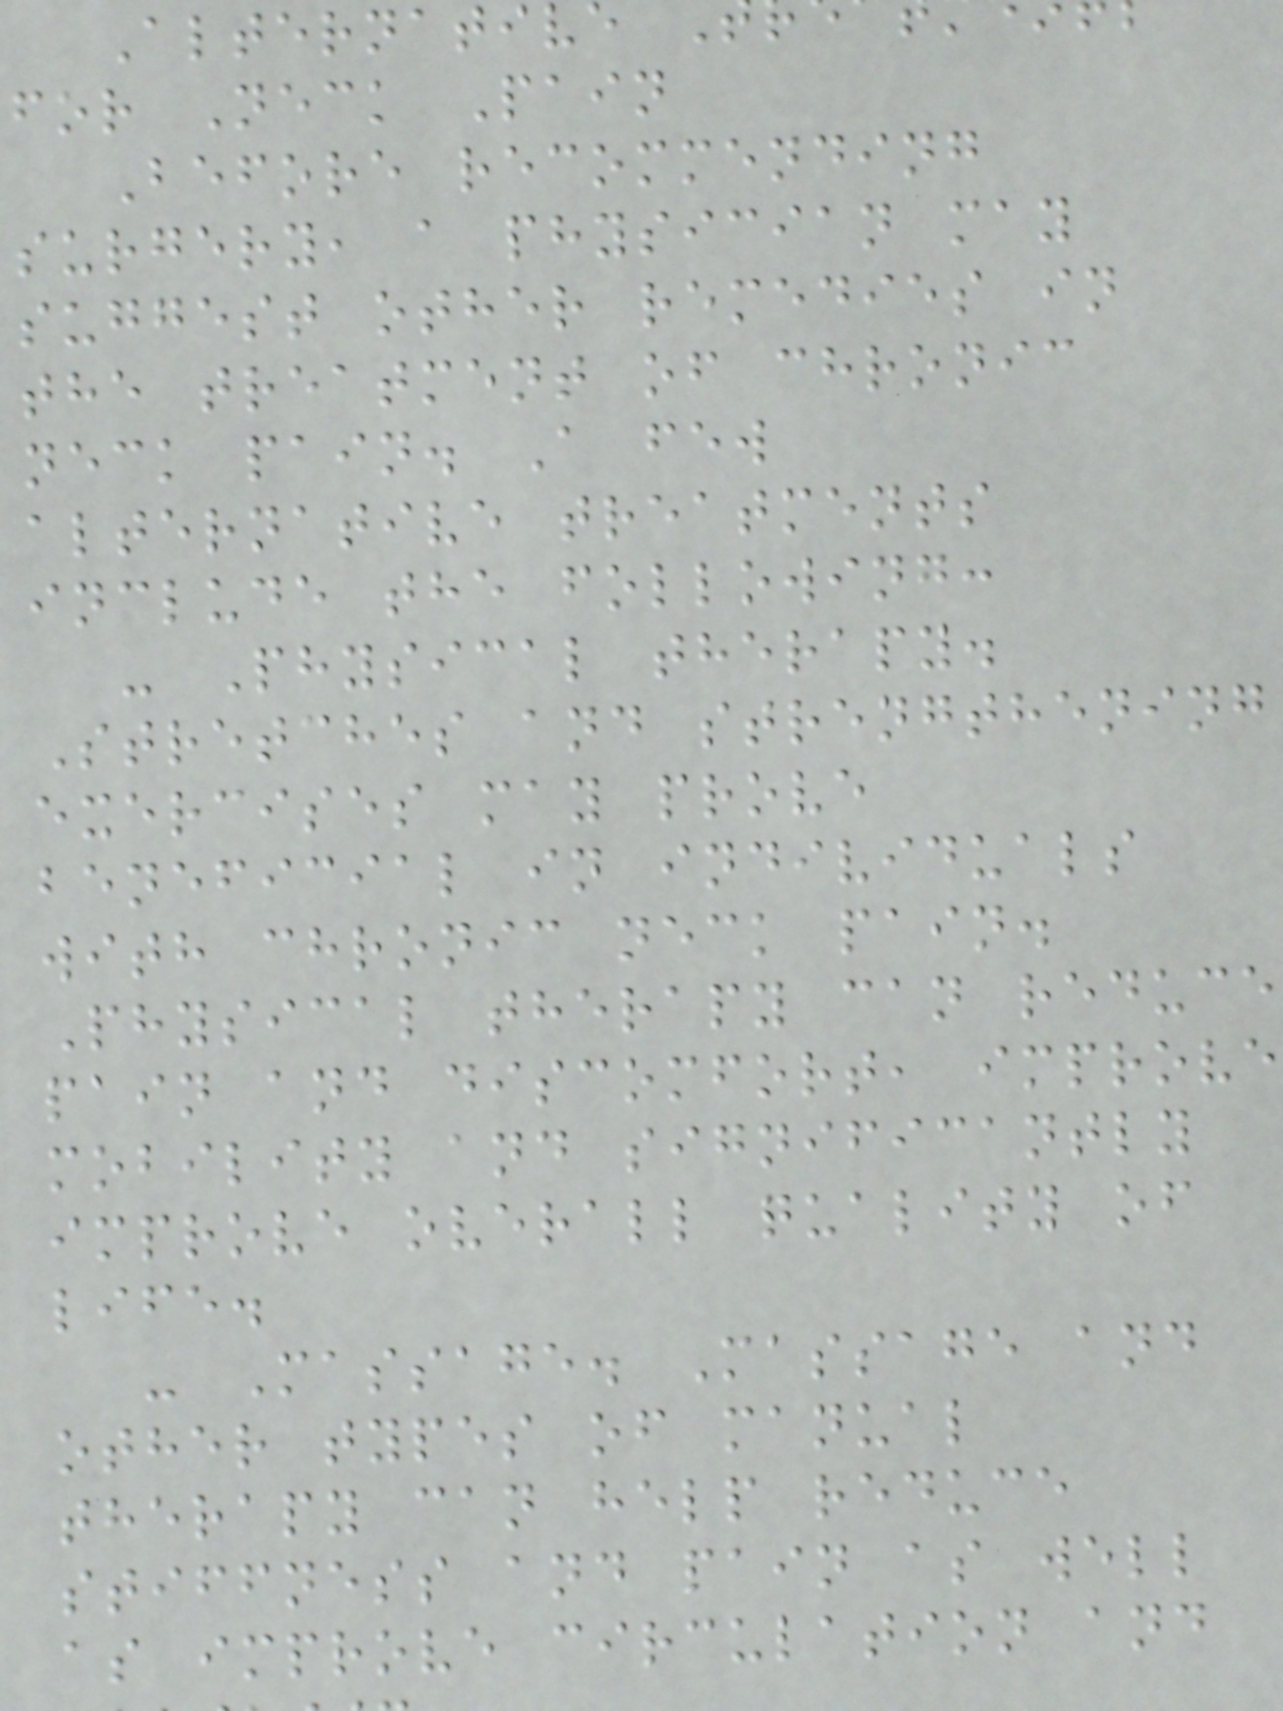Alternativ
for Neck Pain
Before recommending
surgery, a physician may
suggest other remedies in
the treatment of chronic
neck pain. A few
alternative treatments
include the following:
- Physical therapy.
Stretches and strengthening
exercises may prove
beneficial in individuals
with chronic neck pain.
Physical therapy can reduce
pain and discomfort, improve
mobility and significantly
improve overall quality of
life.
- Massage. Massage and
other types of manual
therapy can help reduce
stiffness and pain as well
as improve circulation and
